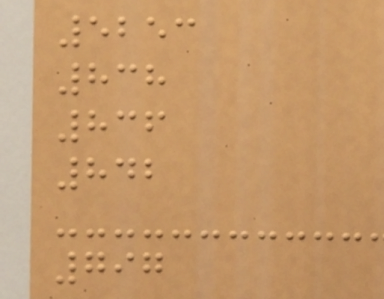5253
838
836
842
797
